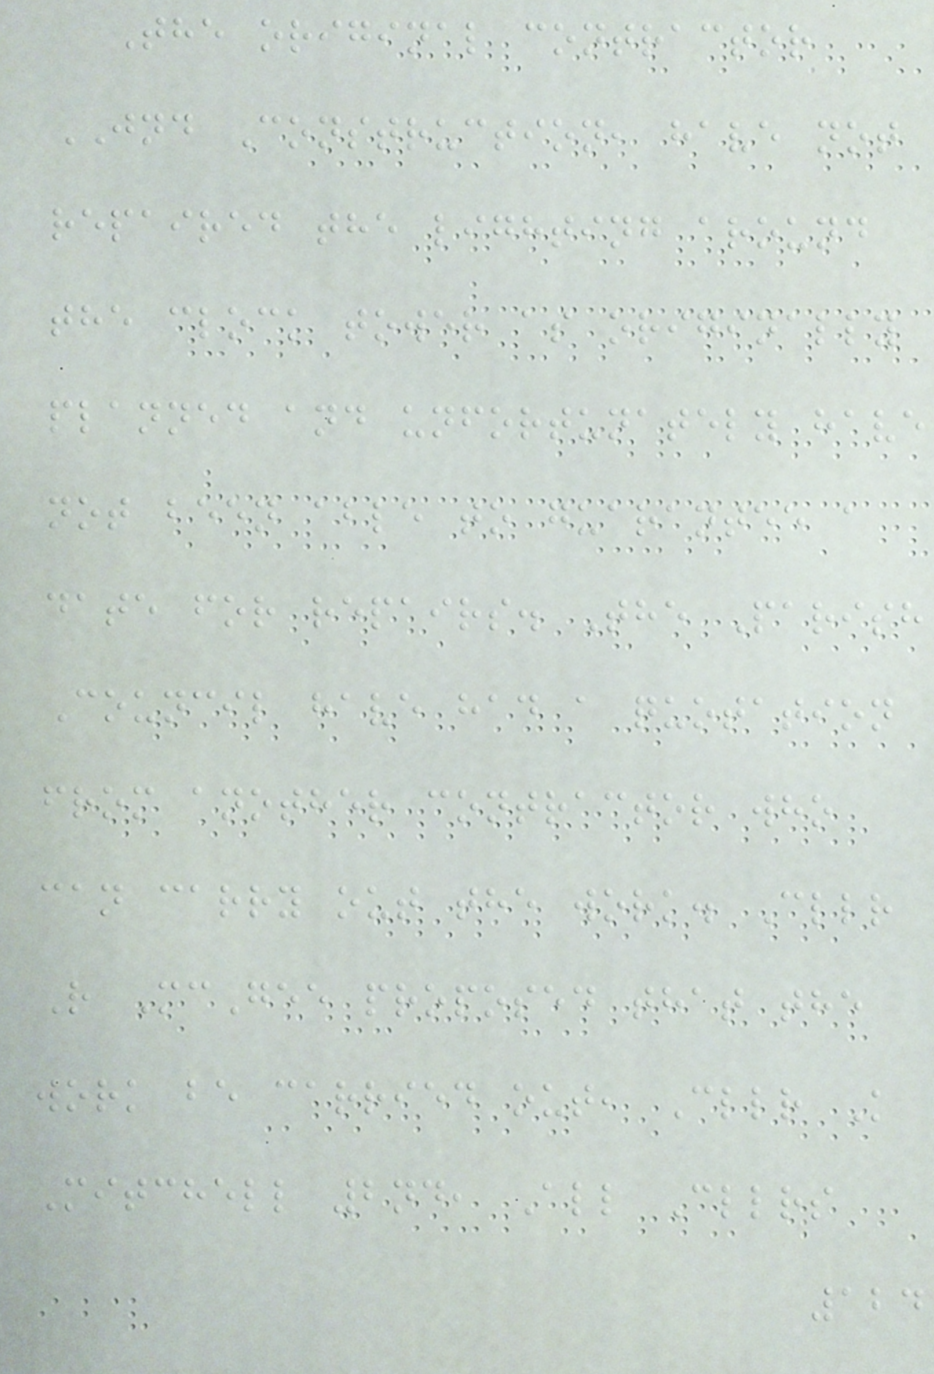The original contractor
JND Construction, have not
repaired the lighting around
the clock tower as originally
planned and unfortunately have
not been able to guarantee a
date for repairs. The Parish
Council have had a quotation
from another contractor who
can carry out the work. Cllr
R McGee proposed that the
work be carried out, Cllr K
Mitchell 2nd, All Cllrs
124
